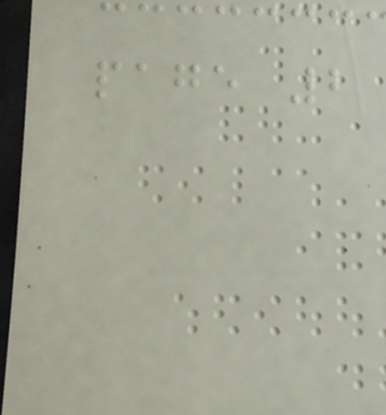page 2
